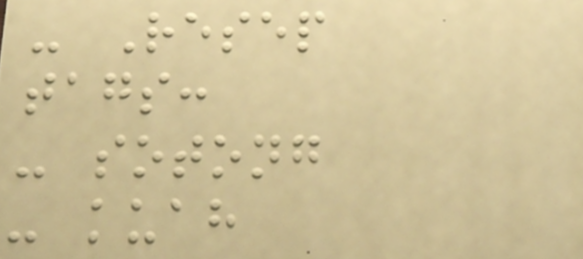- Resep
tags:
- sotong
- kuah
